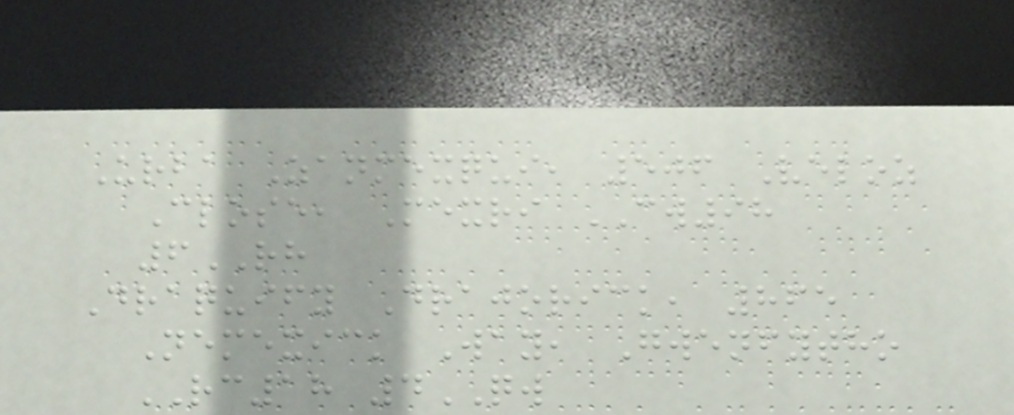Urba Zanmexqui, 506 Veloz
Close, Mexri CW98
6RH
Draquify Drajorick, 865
Nemexick Way, Gwenfytho
RC18 4QW
